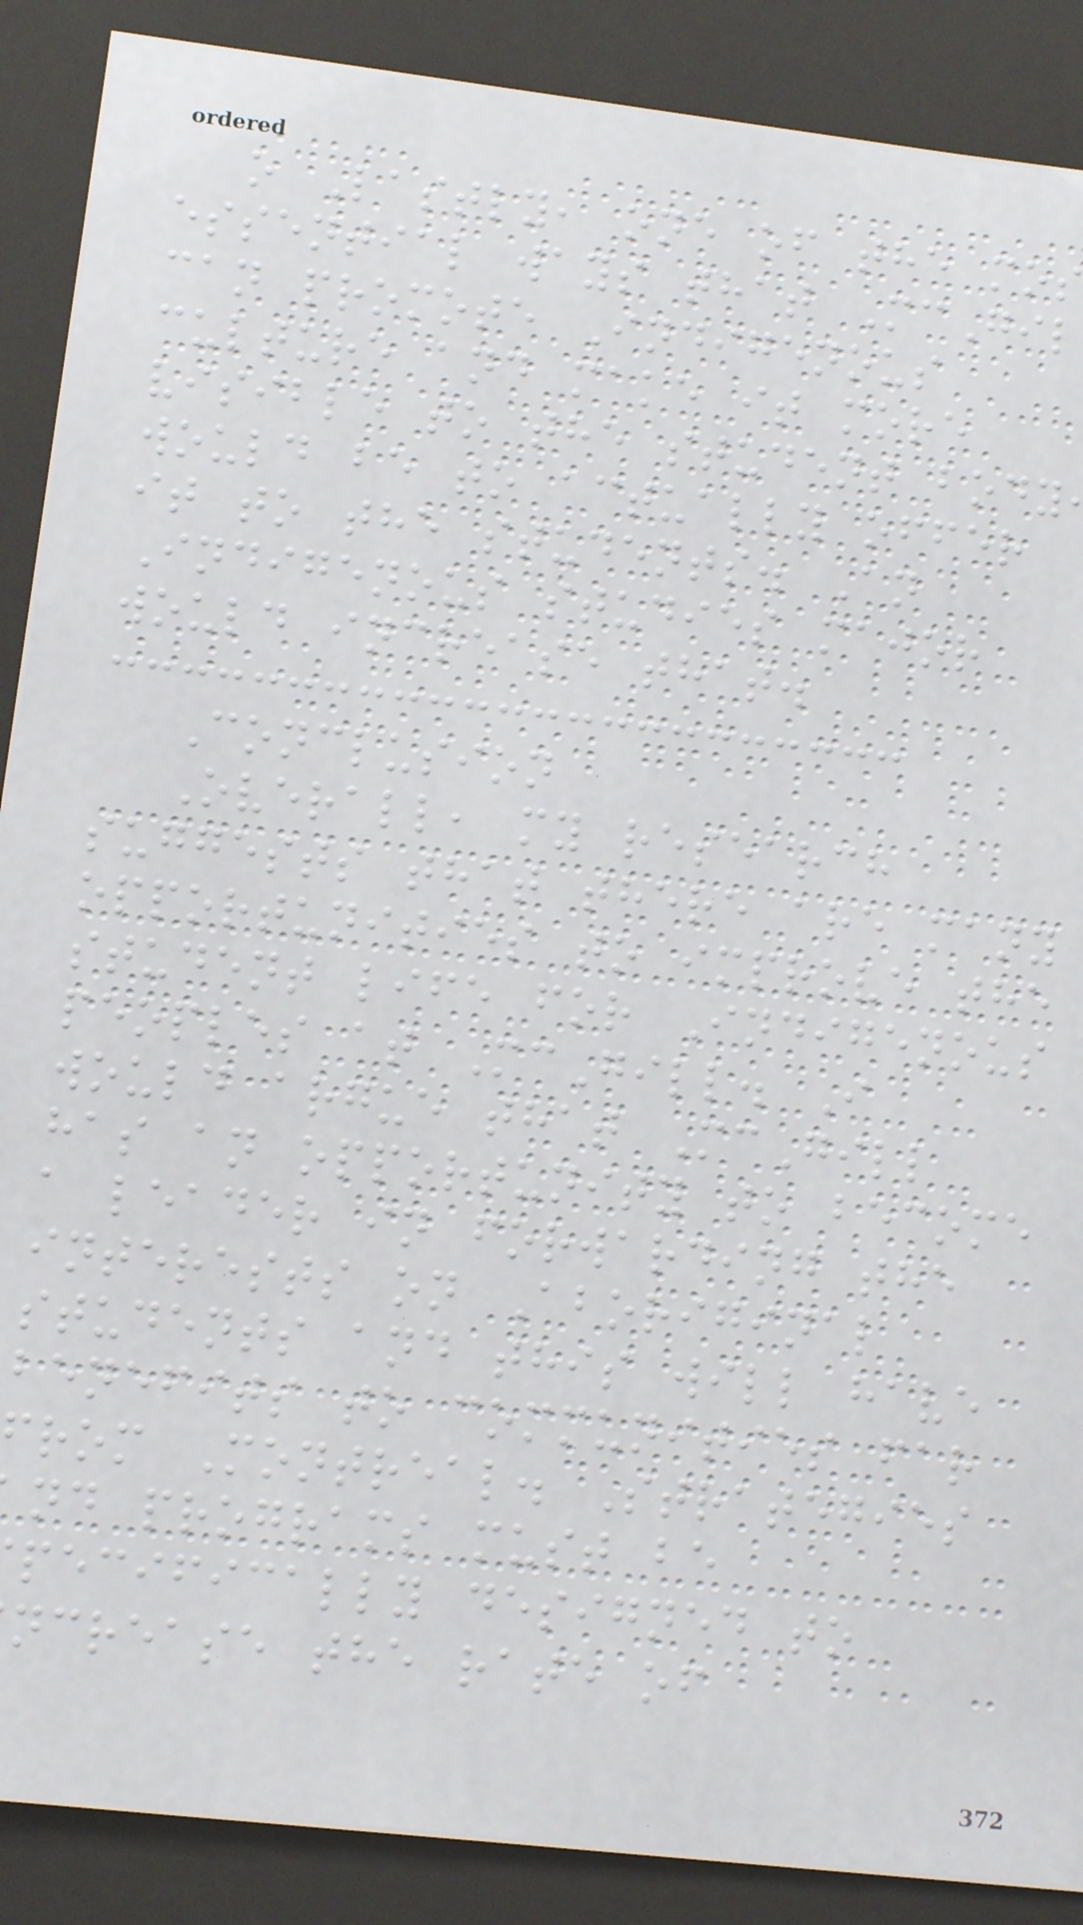o Lastly, one of the mos
essential ways that McGil
can promote Indigenous
culture and make it more
visible to the student body
would be to actually offer
it to the students. An
Indigenous studies major
would increase that.
Conclusion
Overall, my research
suggests that there are many
opportunities to improve the
student life for Indigenous
peoples at McGill. I
would argue that McGill
has an opportunity to become
a leader in forwarding the
interests on Aboriginal
students and this will have
benefits to communities far
rom Montreal. Strategies
nd programs must be
pecifically designed to
ncrease the rate of
